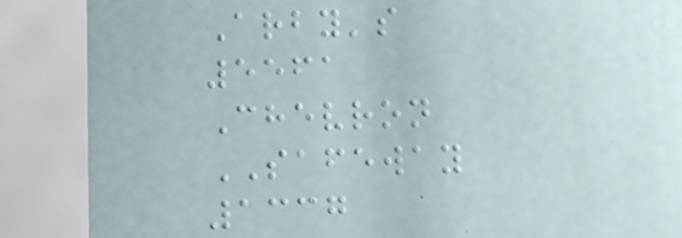Arby's
5561
Chevron
SAFEWAY
1337
